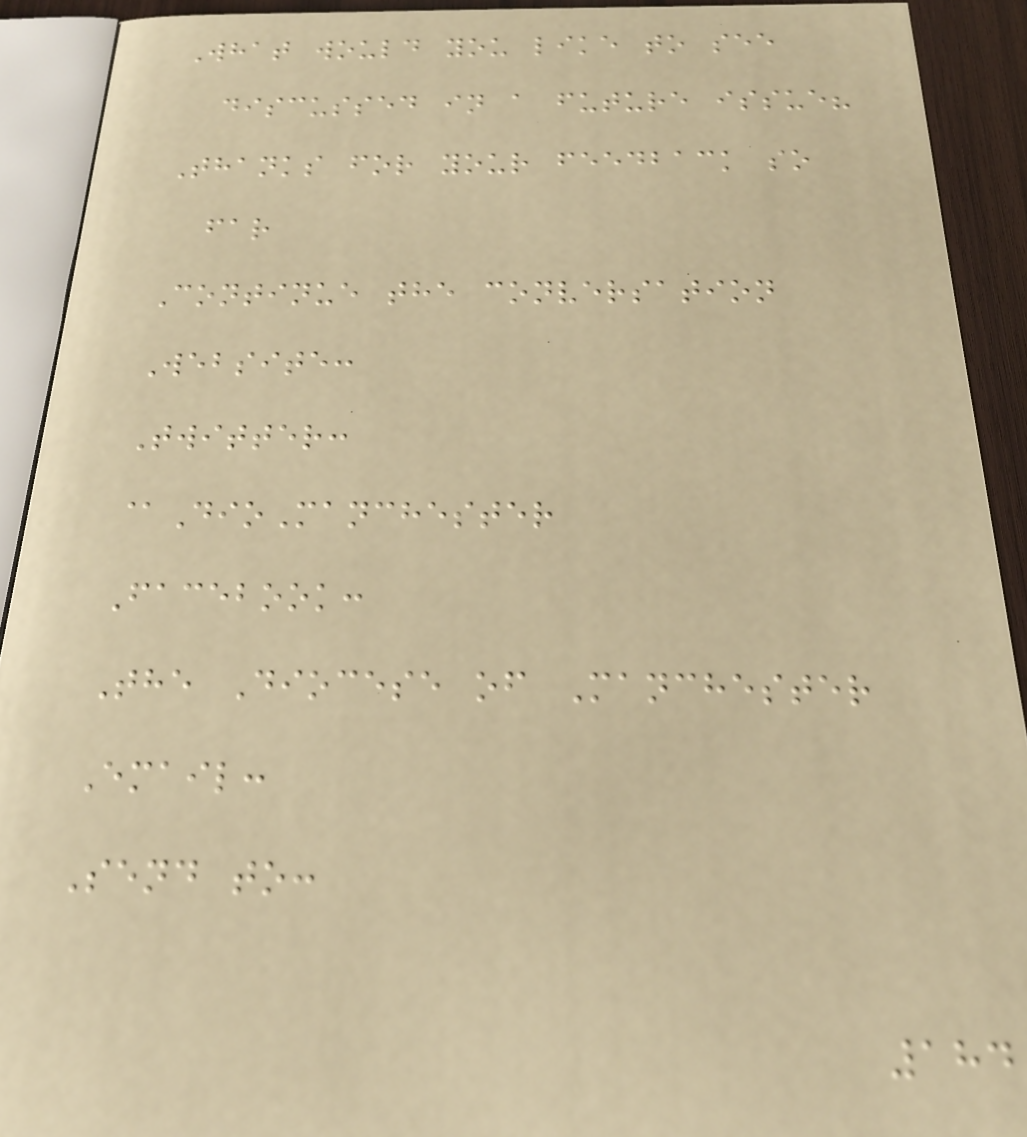What would you like to see
discussed in a future issue?
Thanks for your feedback so
far
Continue the conversation
Website:
Twitter:
@DioManchester
Facebook:
The Diocese of Manchester
Email:
Send to:
184
